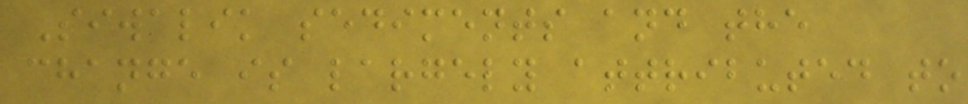Siwalik sediments and the
change is largely attributed to
